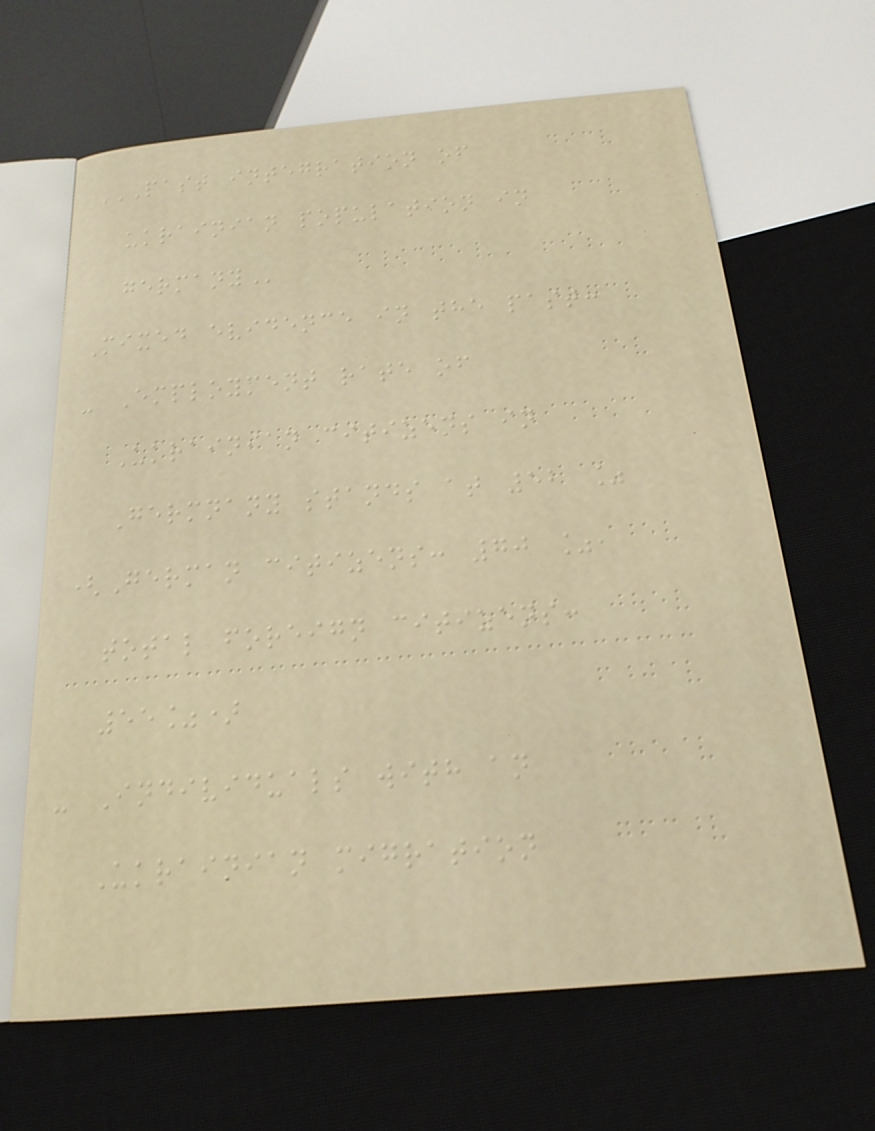PAST INTEGRATION OF
UKRAINIAN POPULATION IN
GERMANY
Mixed evidence in the past:
- Employment rate of
Ukrainian citizens in
Germnany stands at 52 %
(German citizens: 70 %,
total foreign citizens:
55%)
- Individuals with an
Ukrainian migration
